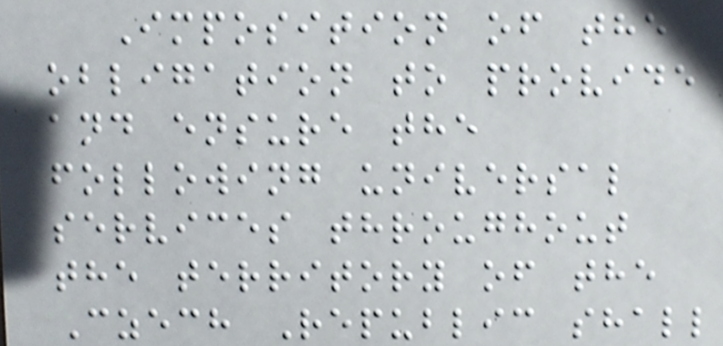Imposition of the
obligation to provide
and ensure the
following universal
services throughout
the territory of the
Czech Republic shall
